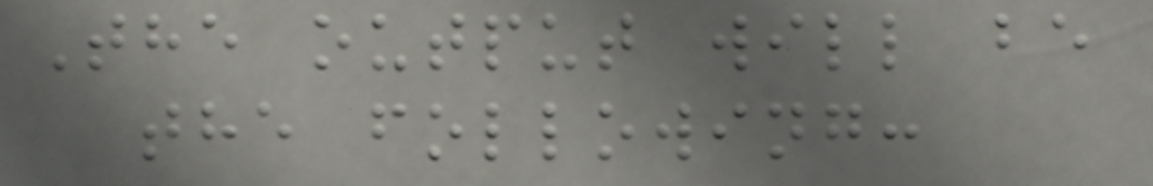The output will be
the following:
